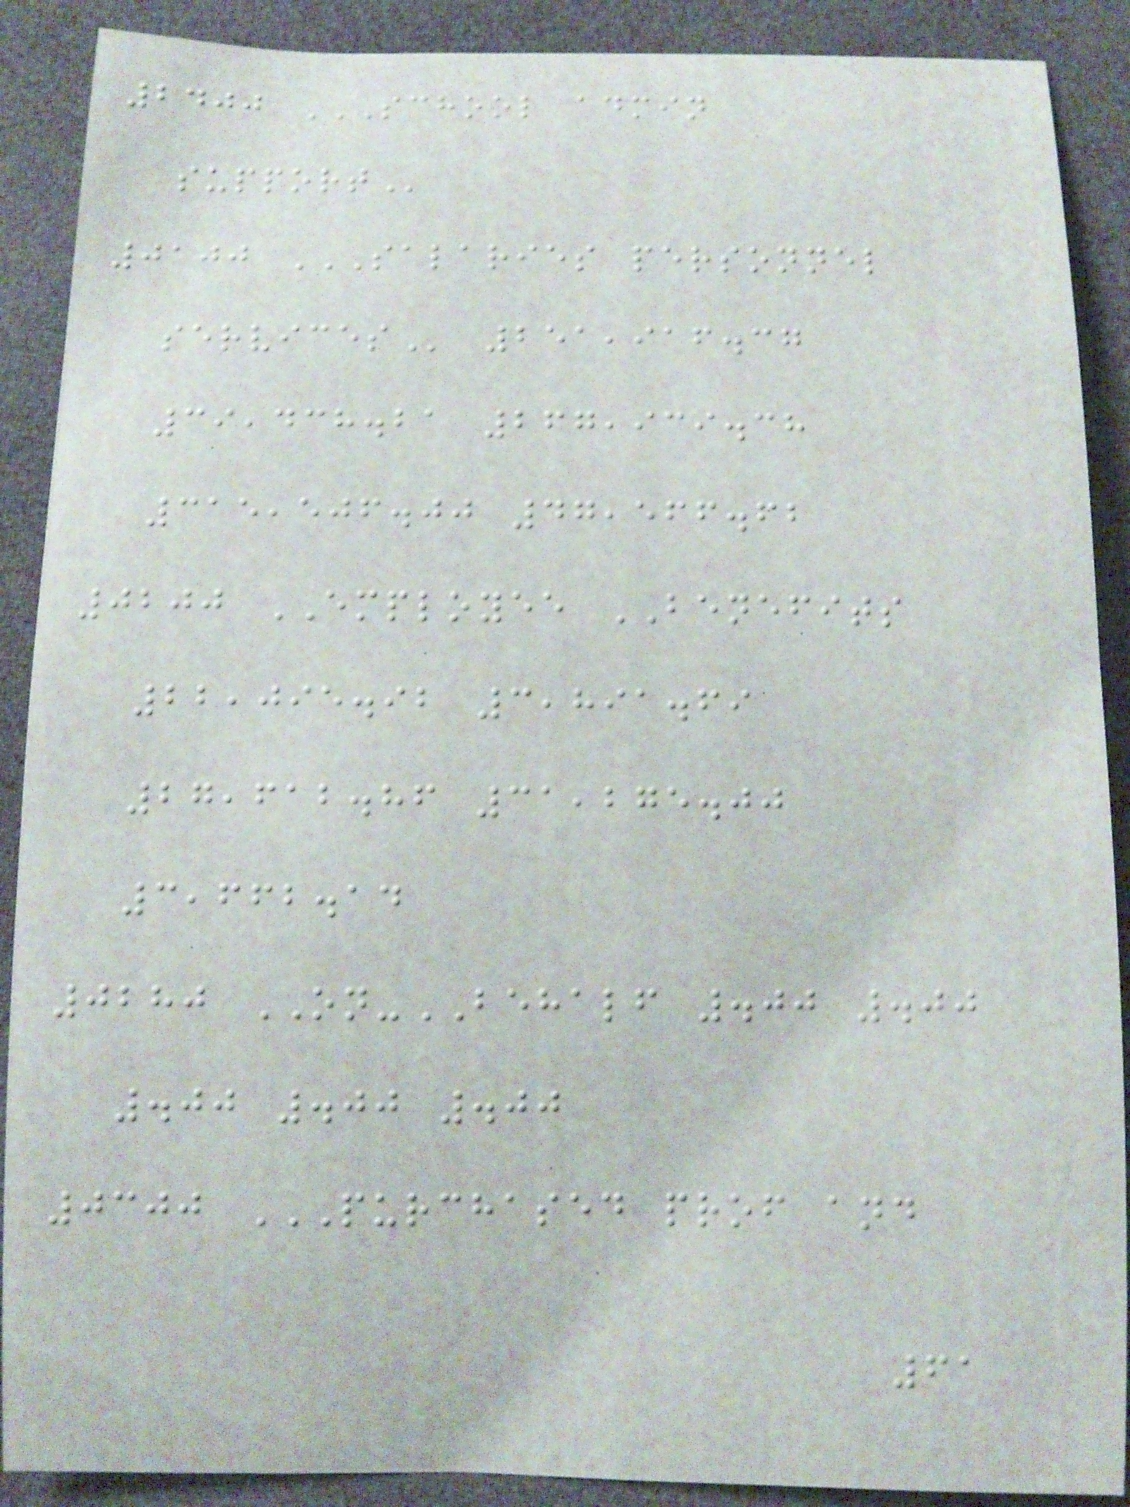2400 SCHOOL ADMIN
SUPPORT
0100 SALARIES PERSONNEL
SERVICES 251,916.37
39,438.21 267,939.38
315,506.00 47,566.62
0200 EMPLOYEE BENEFITS
22,095.92 3,891.69
27,612.86 31,275.00
3,662.14
0280 ON-BEHALF .00 .00
.00 .00 .00
0300 PURCHASED PROF AND
61
